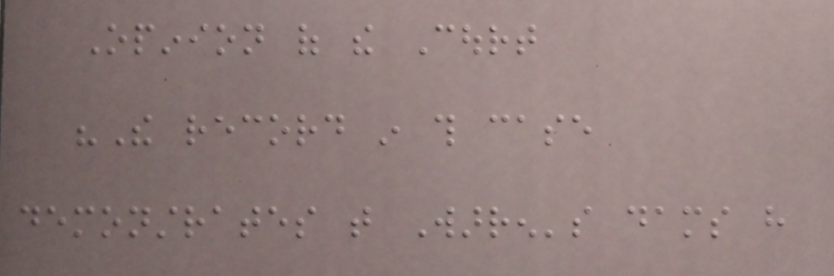Opinion of the Court
"The record in this case
demonstrates that Warren's dams have
